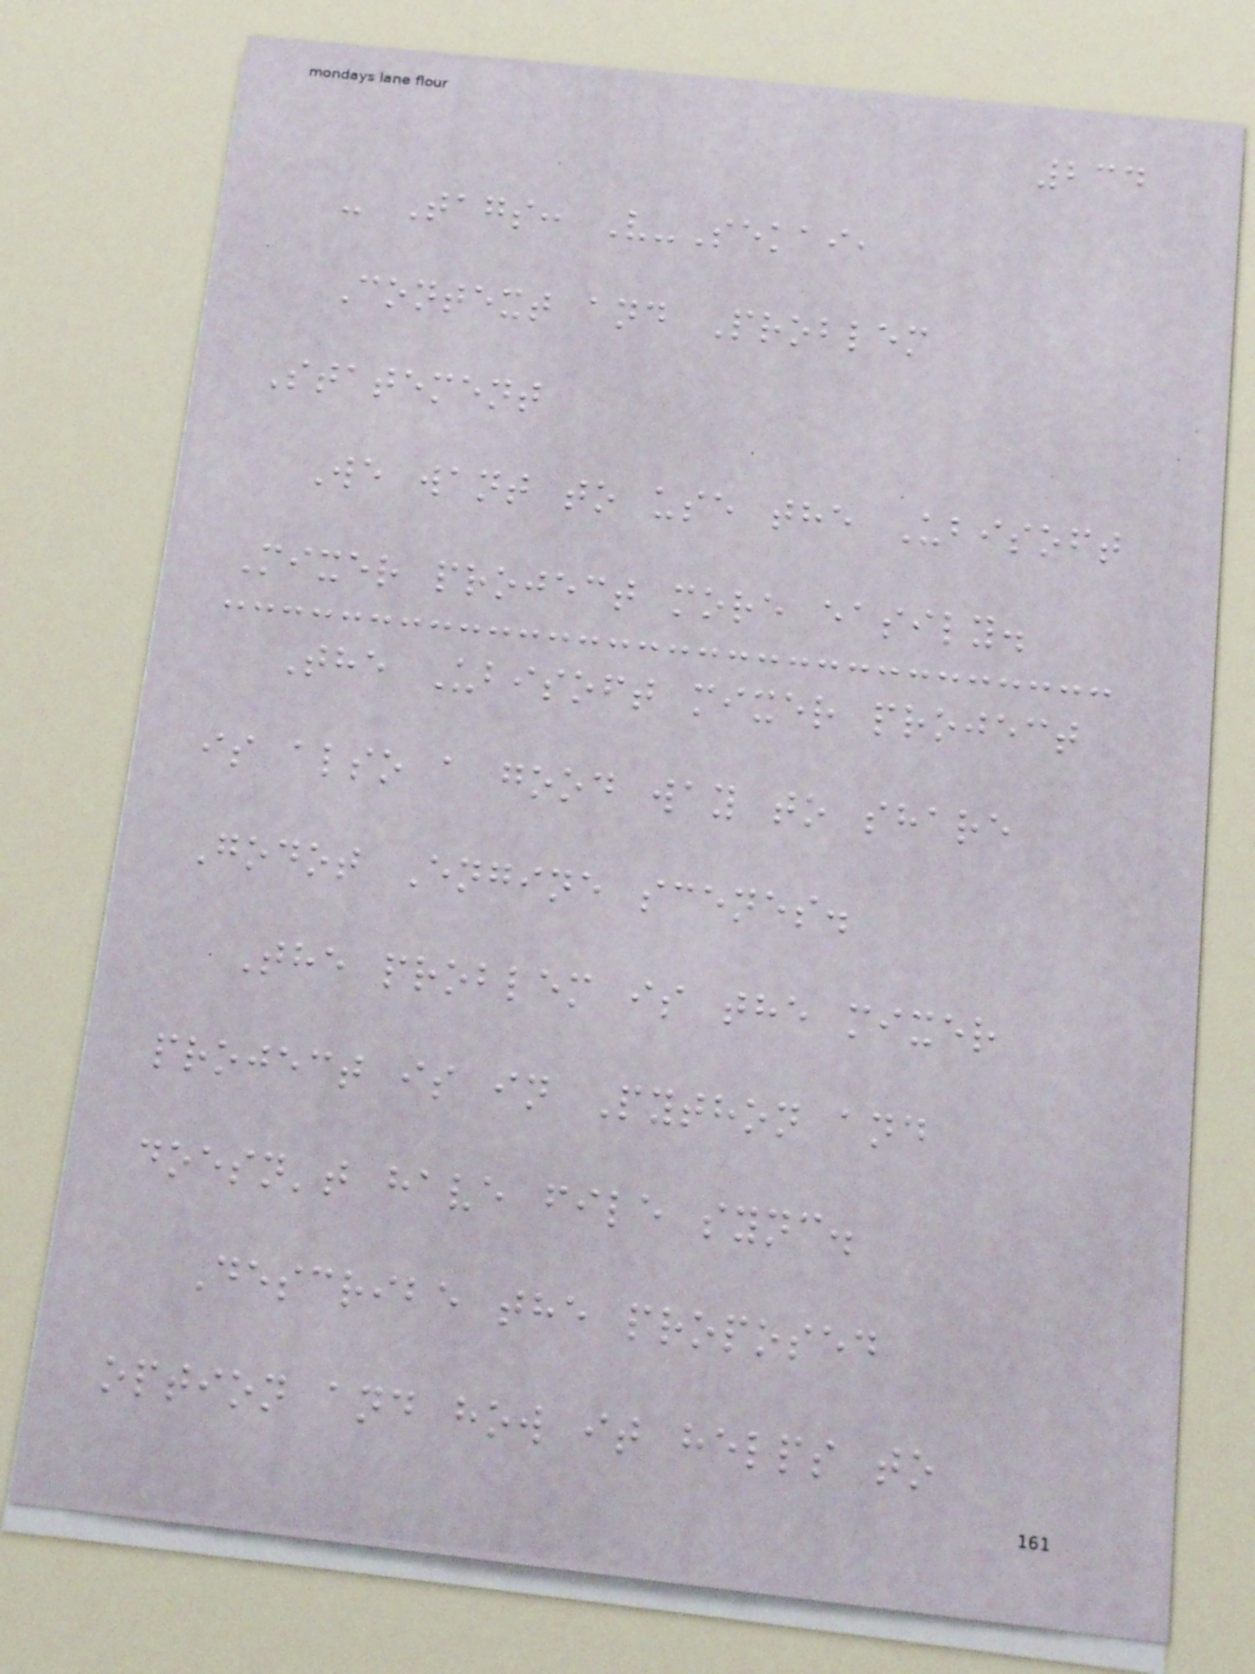234
- Tags: V-Sekai,
Context and Problem
Statement
We want to use the Ubisoft
Mixer project more easily.
The Ubisoft mixer project
is also a good way to share
Godot Engine scenes.
The problem is the mixer
project is in Python and
doesn't have file sync.
Describe the proposed
option and how it helps to
